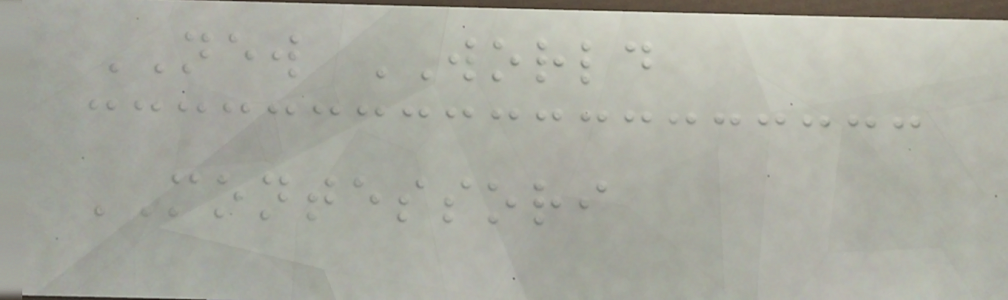NEW WORLD
MONTESSORI
